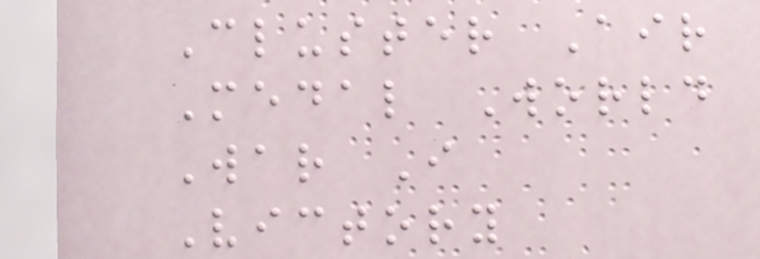Cluster Air
Medal World
War I
Victory
